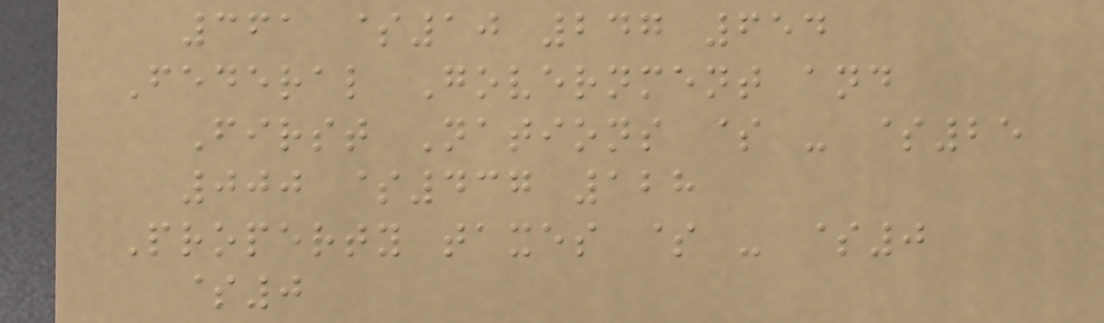361 $10 247 654
Federal Government and
First Nations $ - $25
000 $437 128
Property taxes $ - $0
$0
